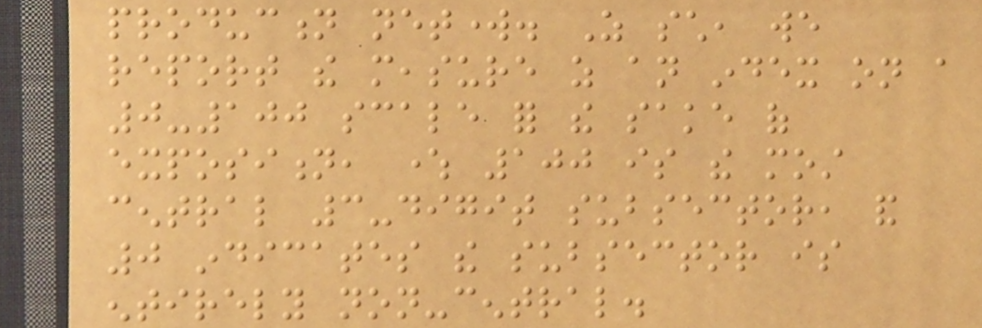production network. As such, we
report the measure as an index on a
0-100 scale for the sake of
exposition, where 100 is the most
central 3-digit subsector, and
0 indicates the subsector is
entirely non-central.
